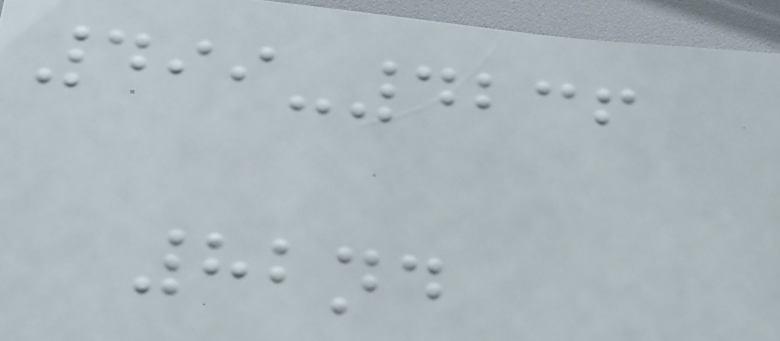499-4236
82nd
